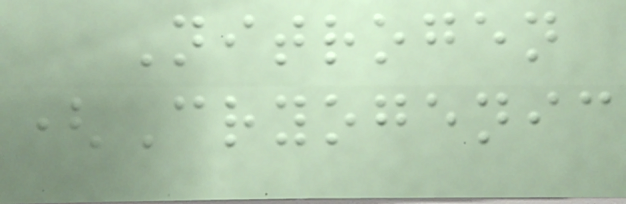Nitrogen
(Cryogenic
